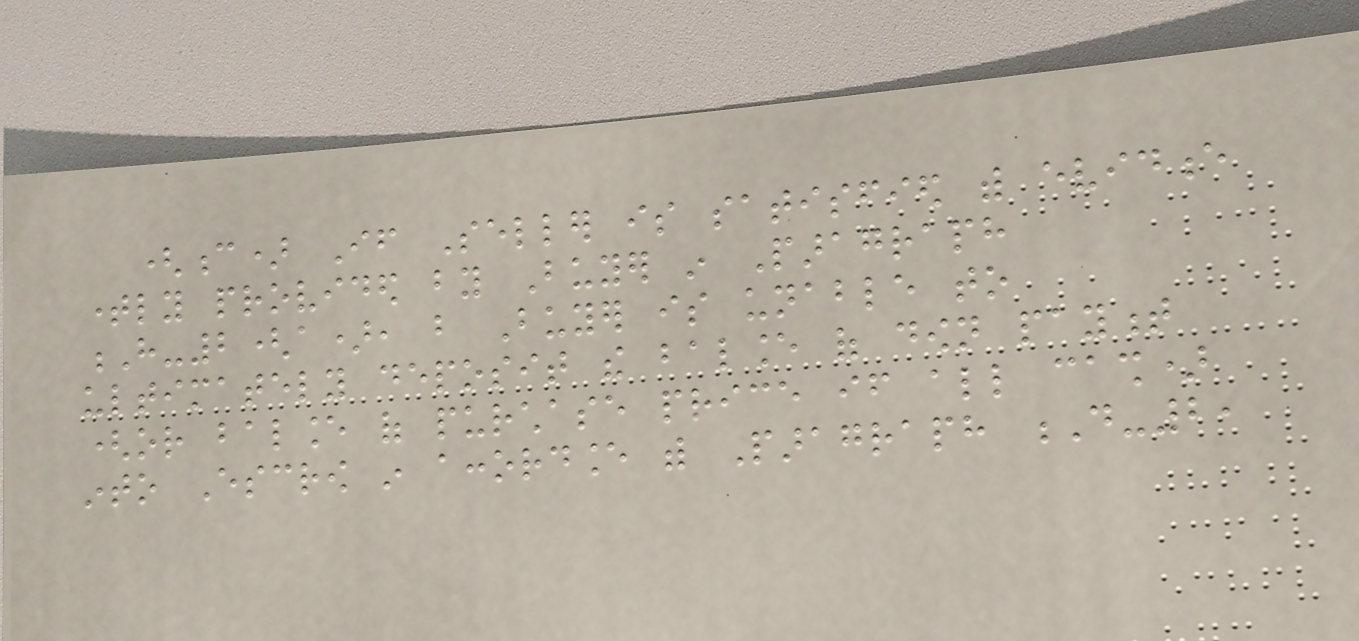(c) If Seller is satisfied with evidence
timely provided by Buyer in Paragraph
H-2(a), but Buyer is unable to
ultimately deposit the balance of down payment
(or balance of purchase price if all cash)
into Escrow in accordance with Paragraph D-2,
